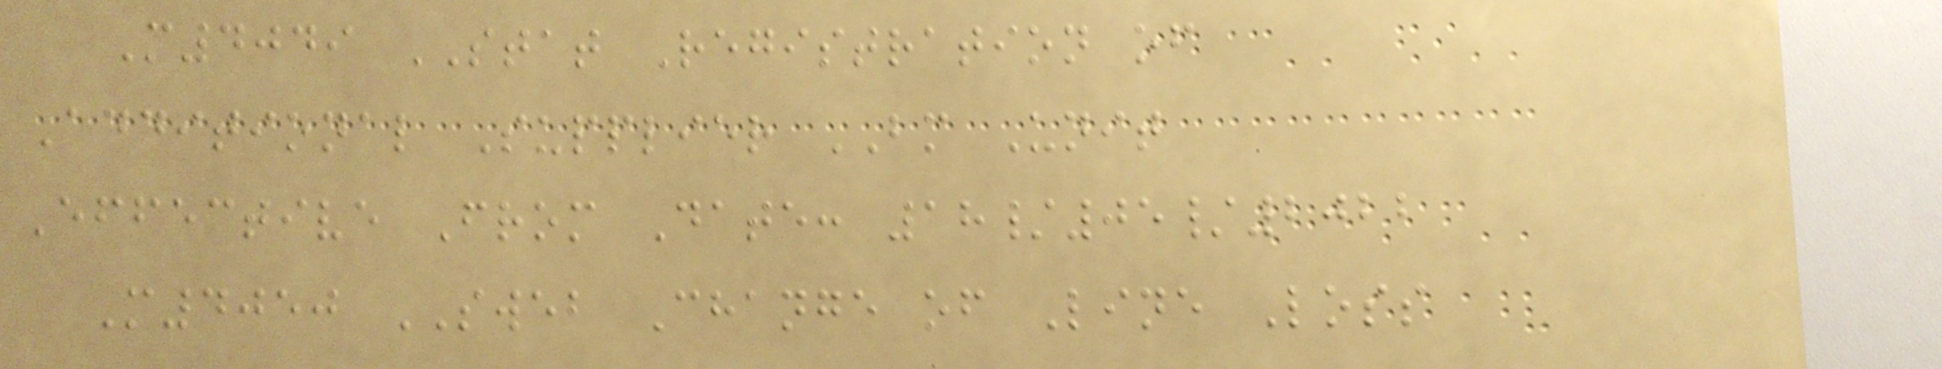M4049 STAT Registration of
Additional Supplier BM Unit
Effective From Date: 18/05/2022
M4050 SWEB Change of Line Loss
